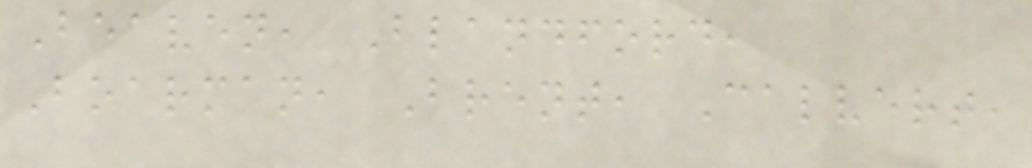Beaven, Blandford,
Boarman, Brent, Calvert,
